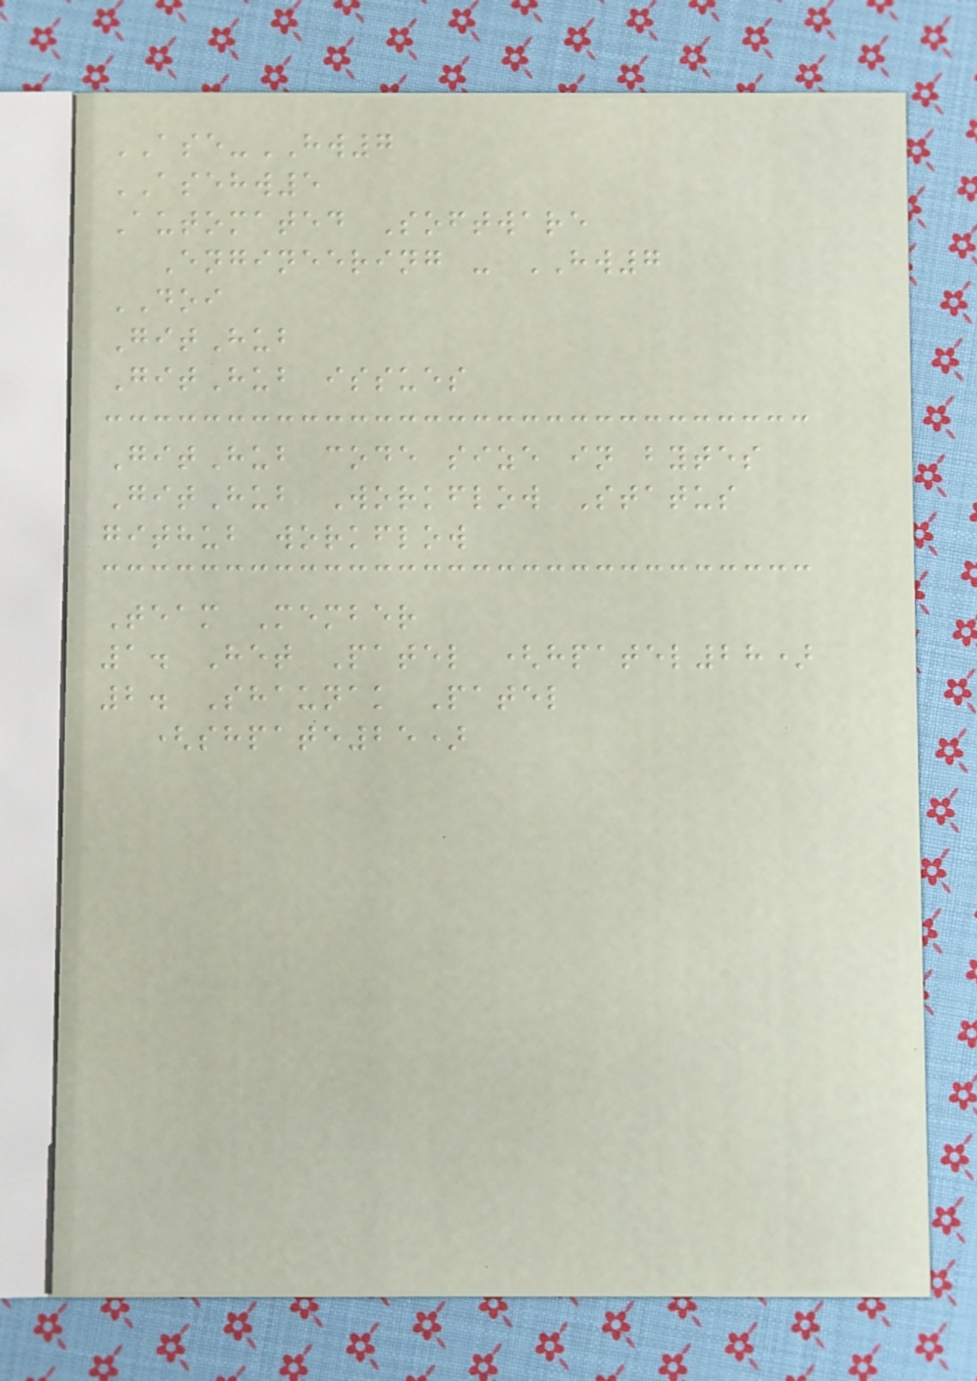ASE-HW7
ASEHW5
Automated Software
Engineering - HW7
DOI
GitHub
GitHub issues
GitHub code size in bytes
GitHub Workflow Status
github workflow
Team Member
1. Het Patel (hpatel28)
2. Shaunak Patel
(shpate25)
